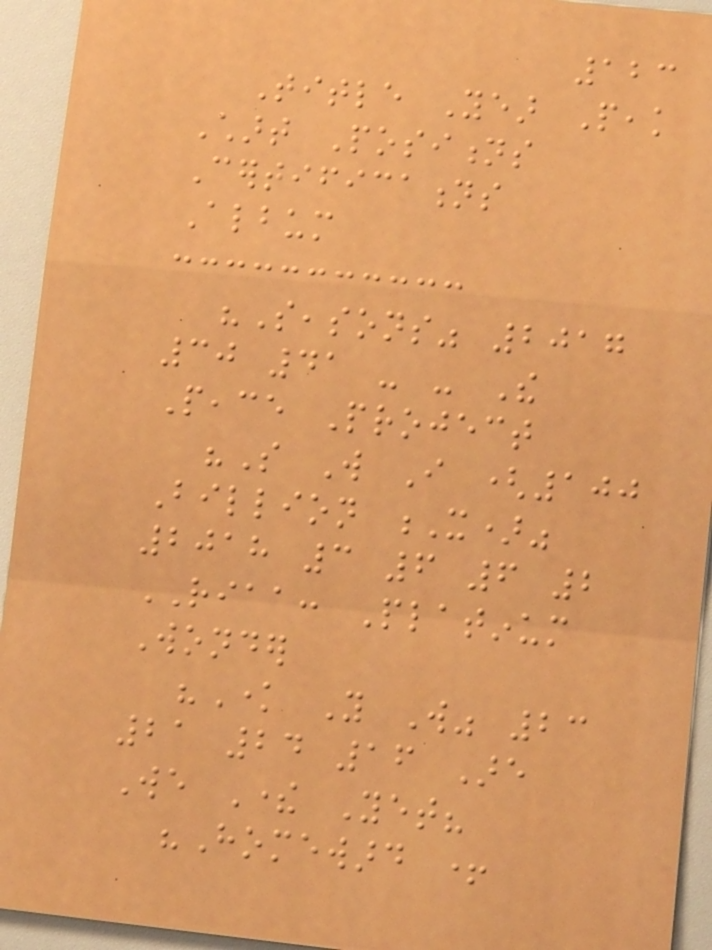123
Title Year Peak
Chart Positions
Certifications
Album
"Seasons" 2017
30 41 - - The
Peace Project
"So Will I (100
Billion X)"
2018 3 6 6 2
RIAA: Platinum
Wonder
"Know You Will" 23
21 24 16 Are
We There Yet?
"Homeward +
